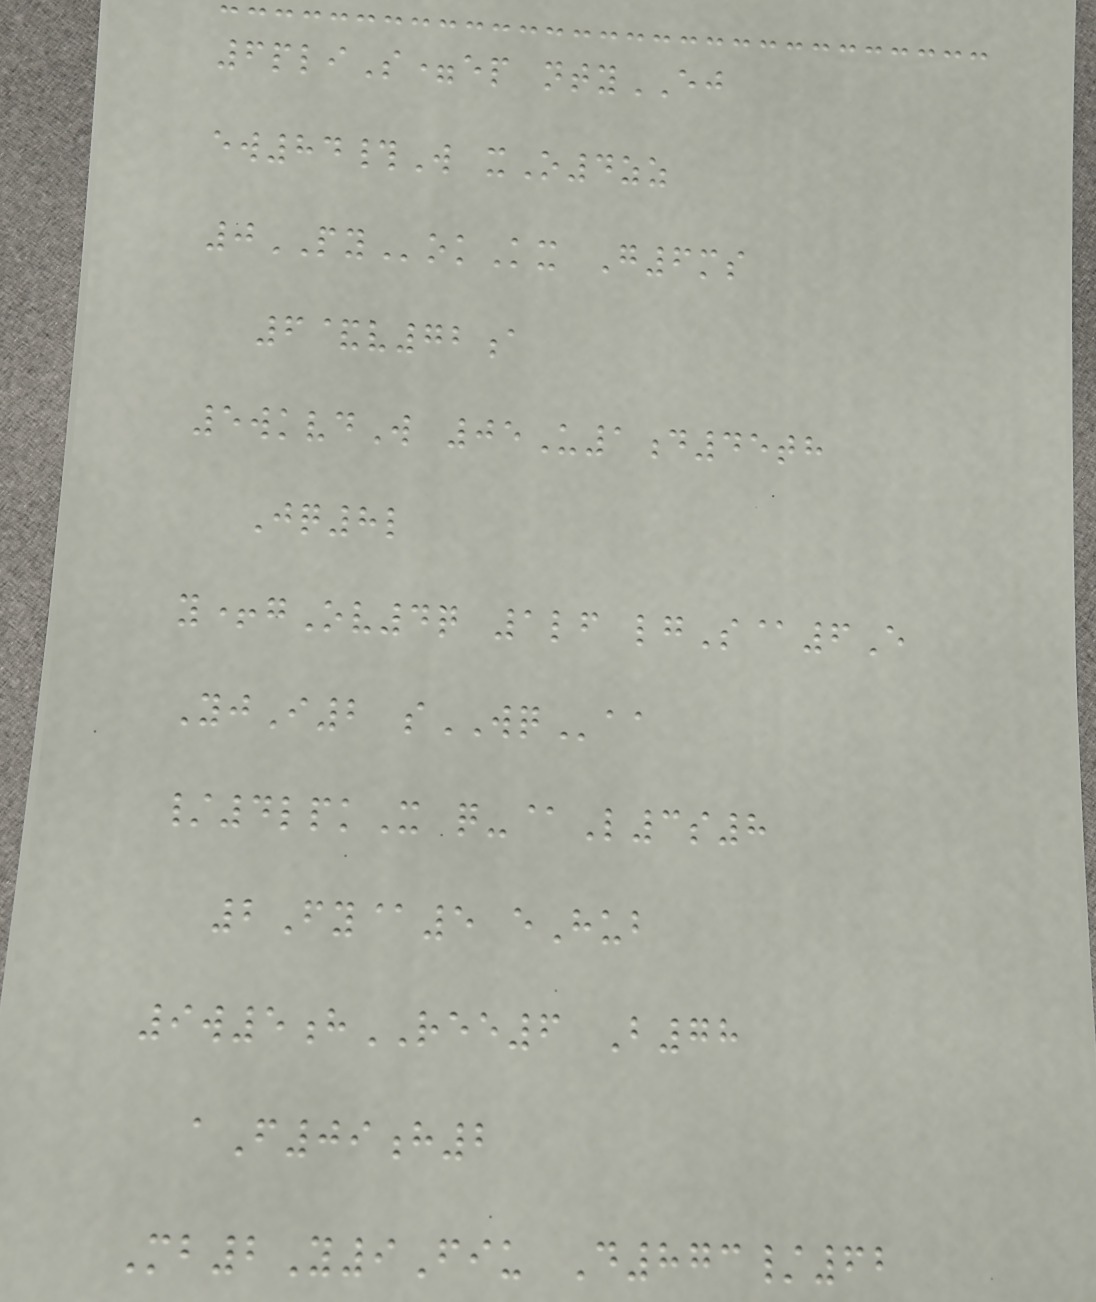6pliS=ep ntyEJ
ew84#W xO4zz
0PYokKx G6ms
6&v72a
5wkvdW 05U1d45th
Jq8l
y+gOv4q 1lf lgS@6E
YjI2 sWQaa
/4lpkX q-@L3s8
2Fy@5 eHub
9w5hREE6 B78
aF09h2
Mb2Y9Fiu D873/62
